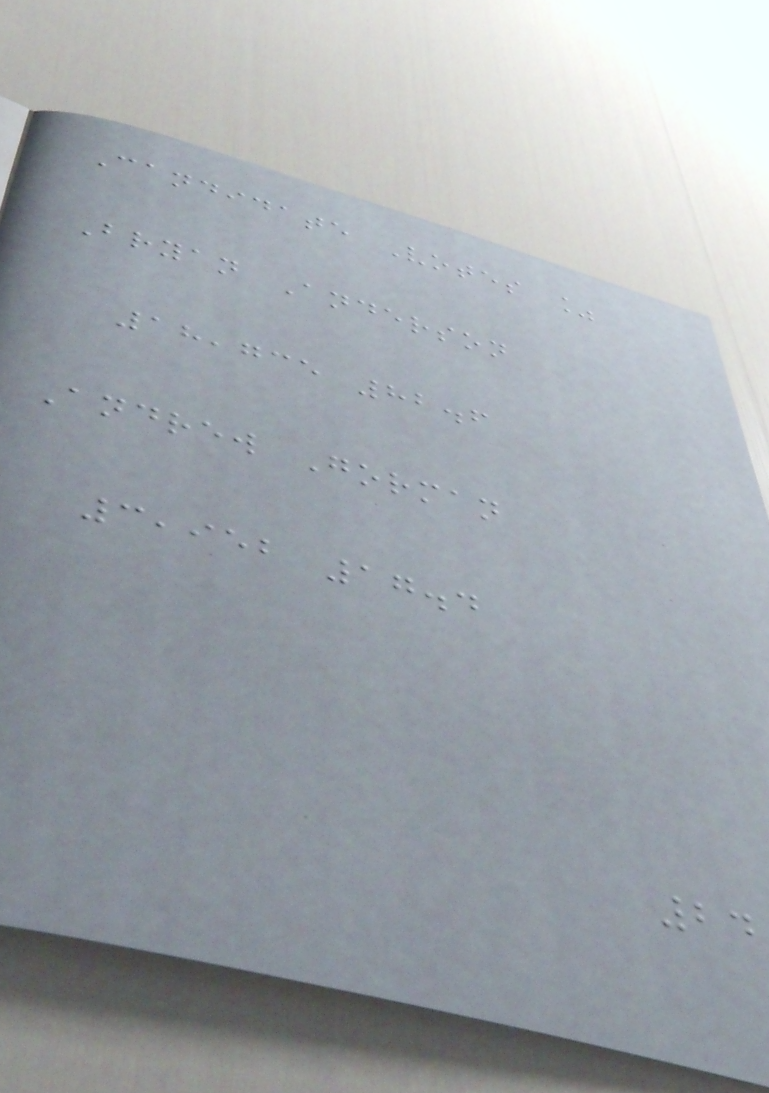Candidate Votes %
Bryan Anderson
18,735 82.6
Andrew Gorman
3,952 17.4
24
